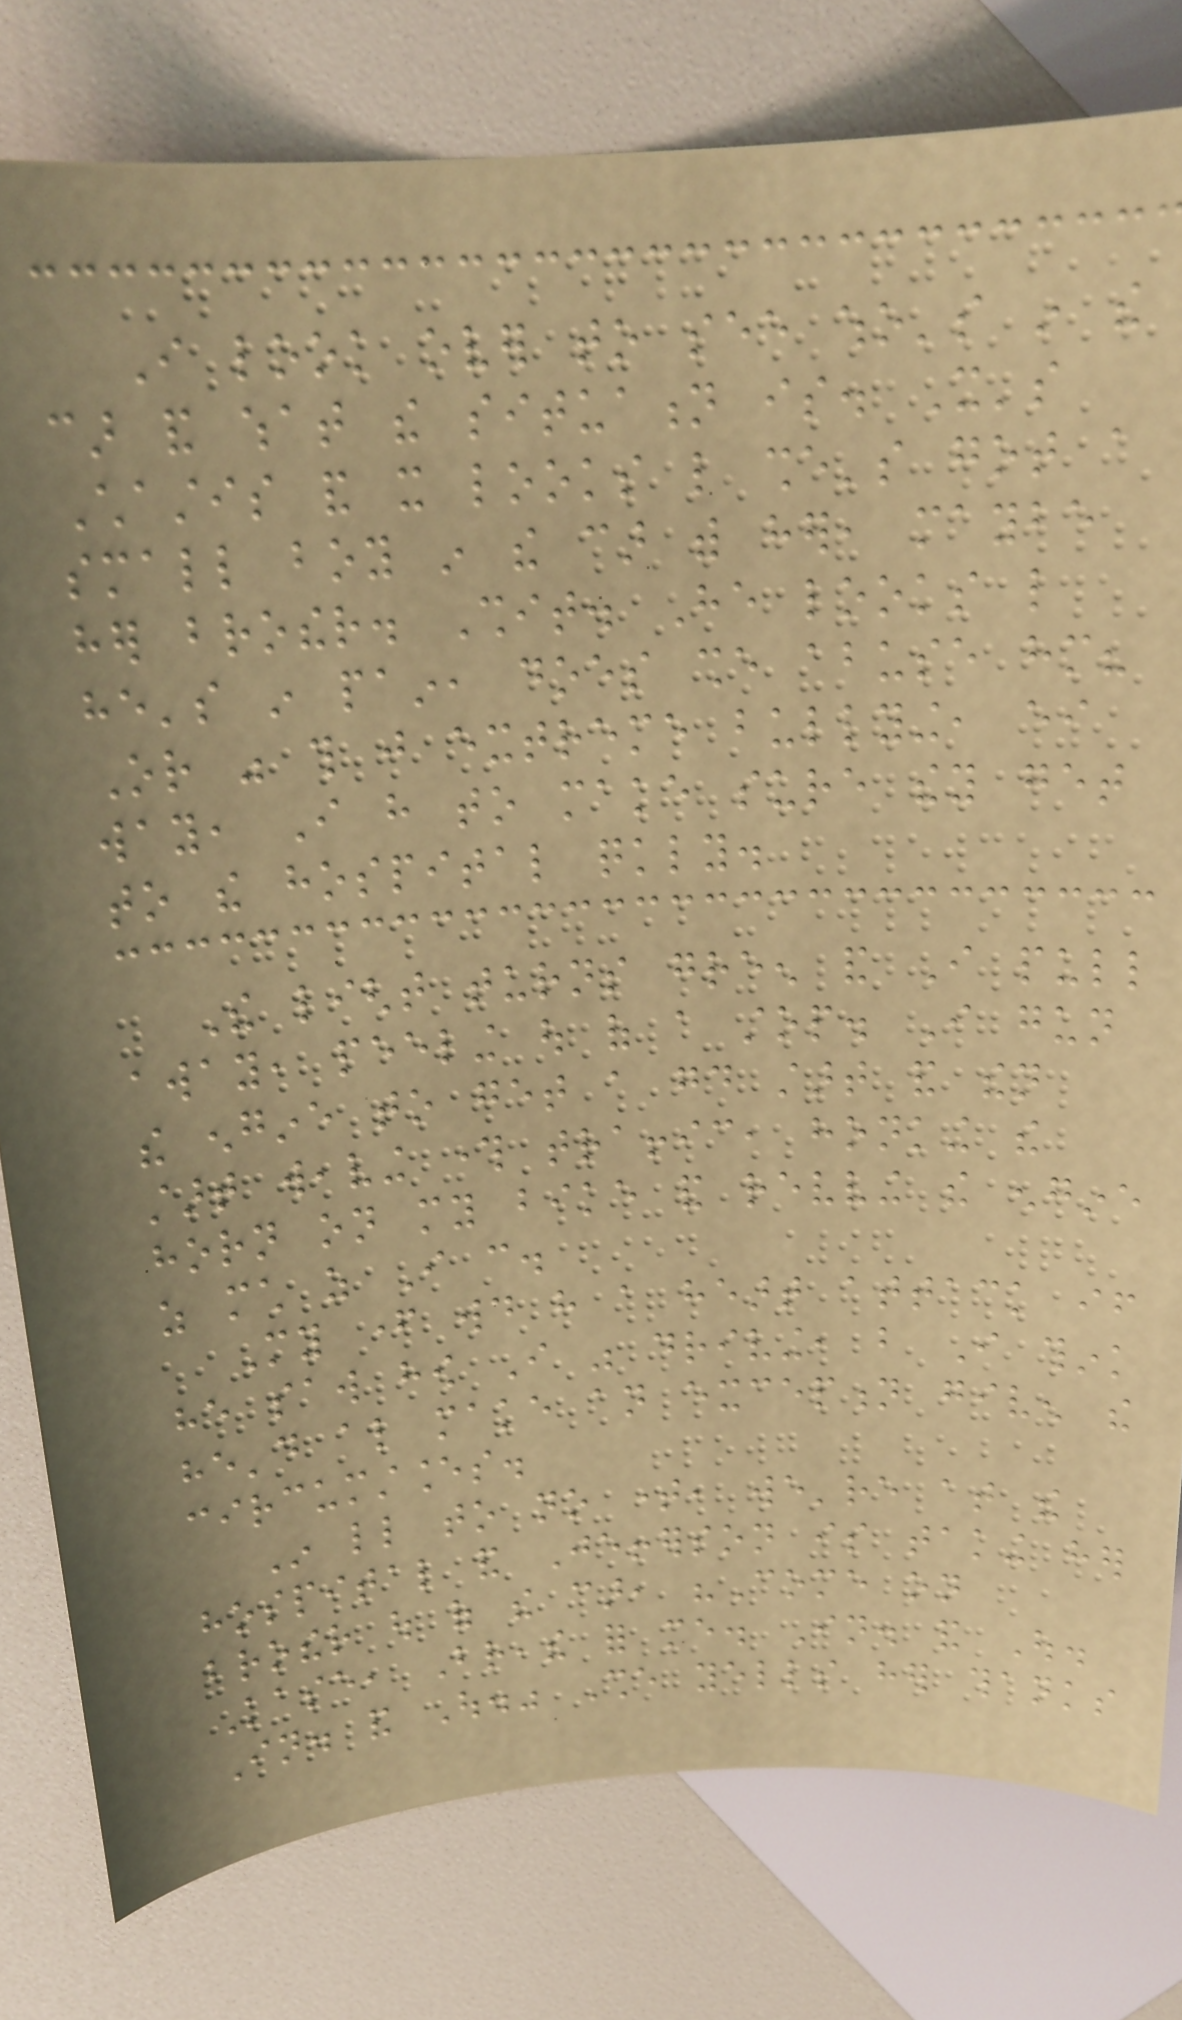I look over to see who's in the
car and what the situation is. It's
Chastis and it looks like she's got a
small boy in the car with her, maybe
her brother. Shit. He looks like
he's in pain, does she abuse him?
Or was this just extreme bullying, either
way, I have to make sure they get
to the hospital quickly.
The light turns green and I pull
away, peeling out of a stop. I gun
the engine to get a good start and then
start weaving through traffic, honking the
horn on my bike and revving the engine
as much as I can.
My father would have a heart attack if
he saw how I was driving, but I think
he'd also make an exception given the
circumstances.
In little to no time, we're at the
hospital and Jefferson is taking her
brother out of the car, "Come on
Kase, Breathe for me. In. and Out.
In. and Out." She yells her thanks
